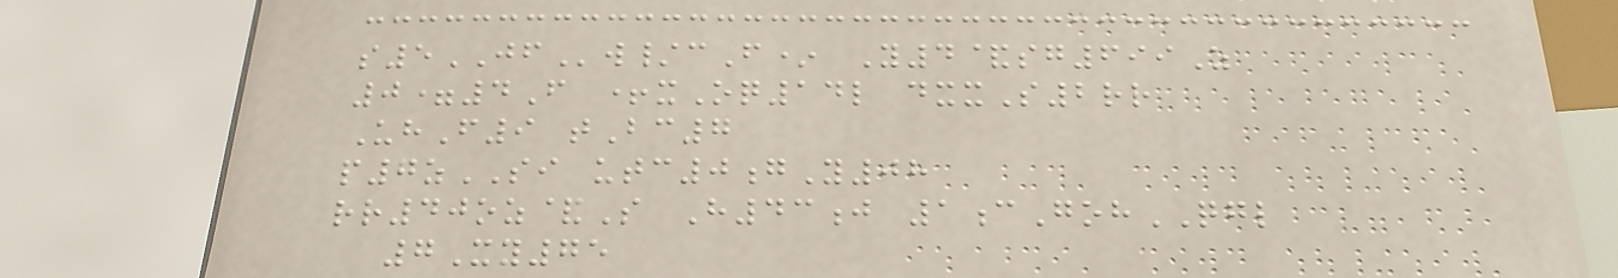s5JFw/cF* Y4&sg699Z
0=4F +xOq14l dxxS2rr
UhF9 tBc7
p7zSI utc0gY08
rr40oz&S H43j 1cGohQGL
7Xy75
